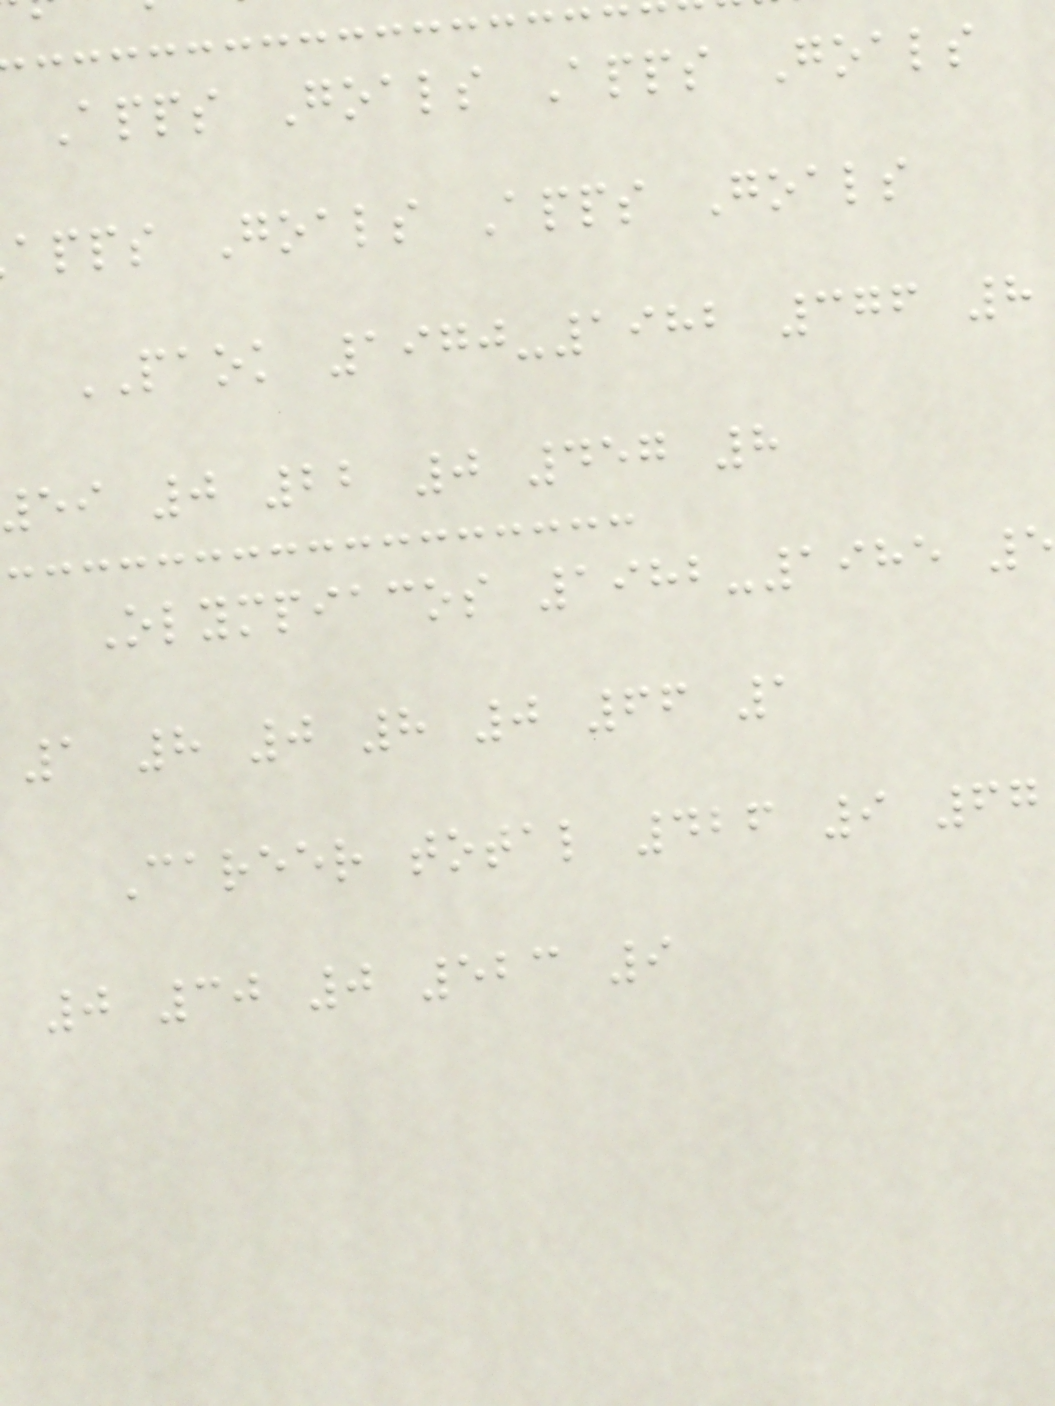Apps Goals Apps Goals
apps Goals Apps Goals
PAOK 1970-1982 376 8
ei 0 22 0 457 8
Olympiacos 1982-1985
1 8 0 8 0 66 1
Career total 426 9 67
0 30 0 523 9
